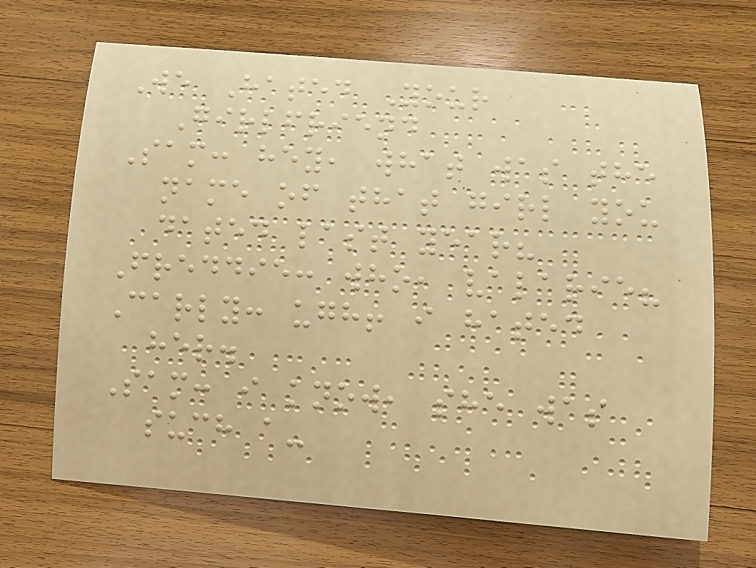We Hated Your
Girlfriend
Sam: hey, what was the
name of that girl you
dated last year?
Freddie: who, valarie?
Carly: ugh! i hated
her.
Sam: i know, she was
such a-
